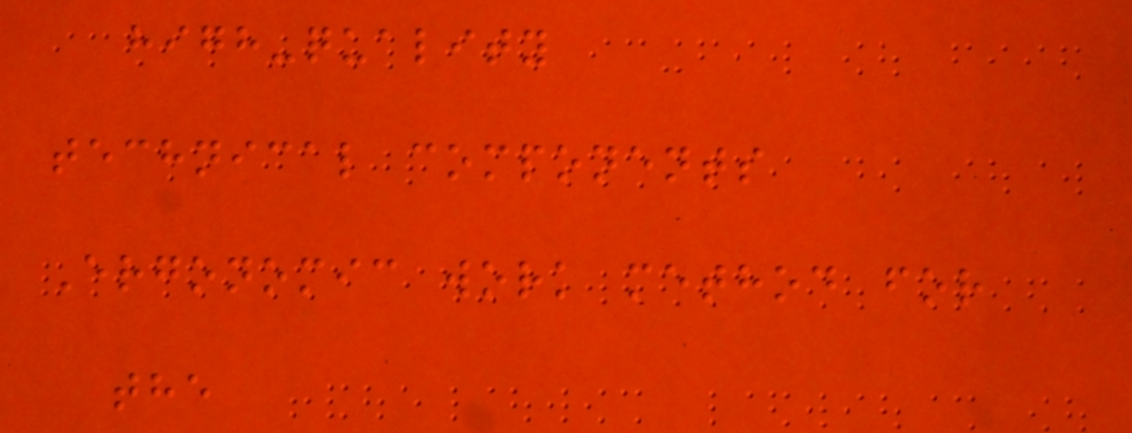high-quality
technical components
Ergonomic work method for
the
